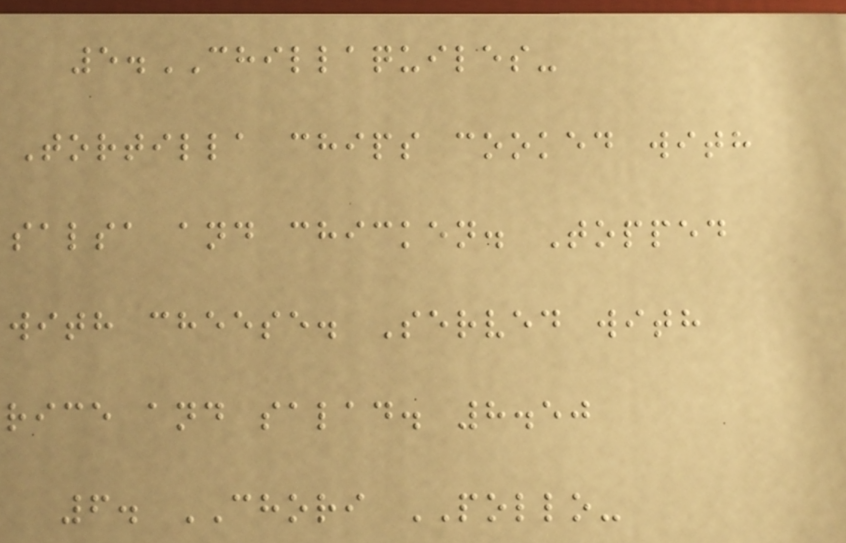5.CHILLAQUILES-
Tortilla chips cooked with
salsa and chicken. Topped
with cheese. Served with
rice and salad. 8.50
6. CHORI POLLO-
